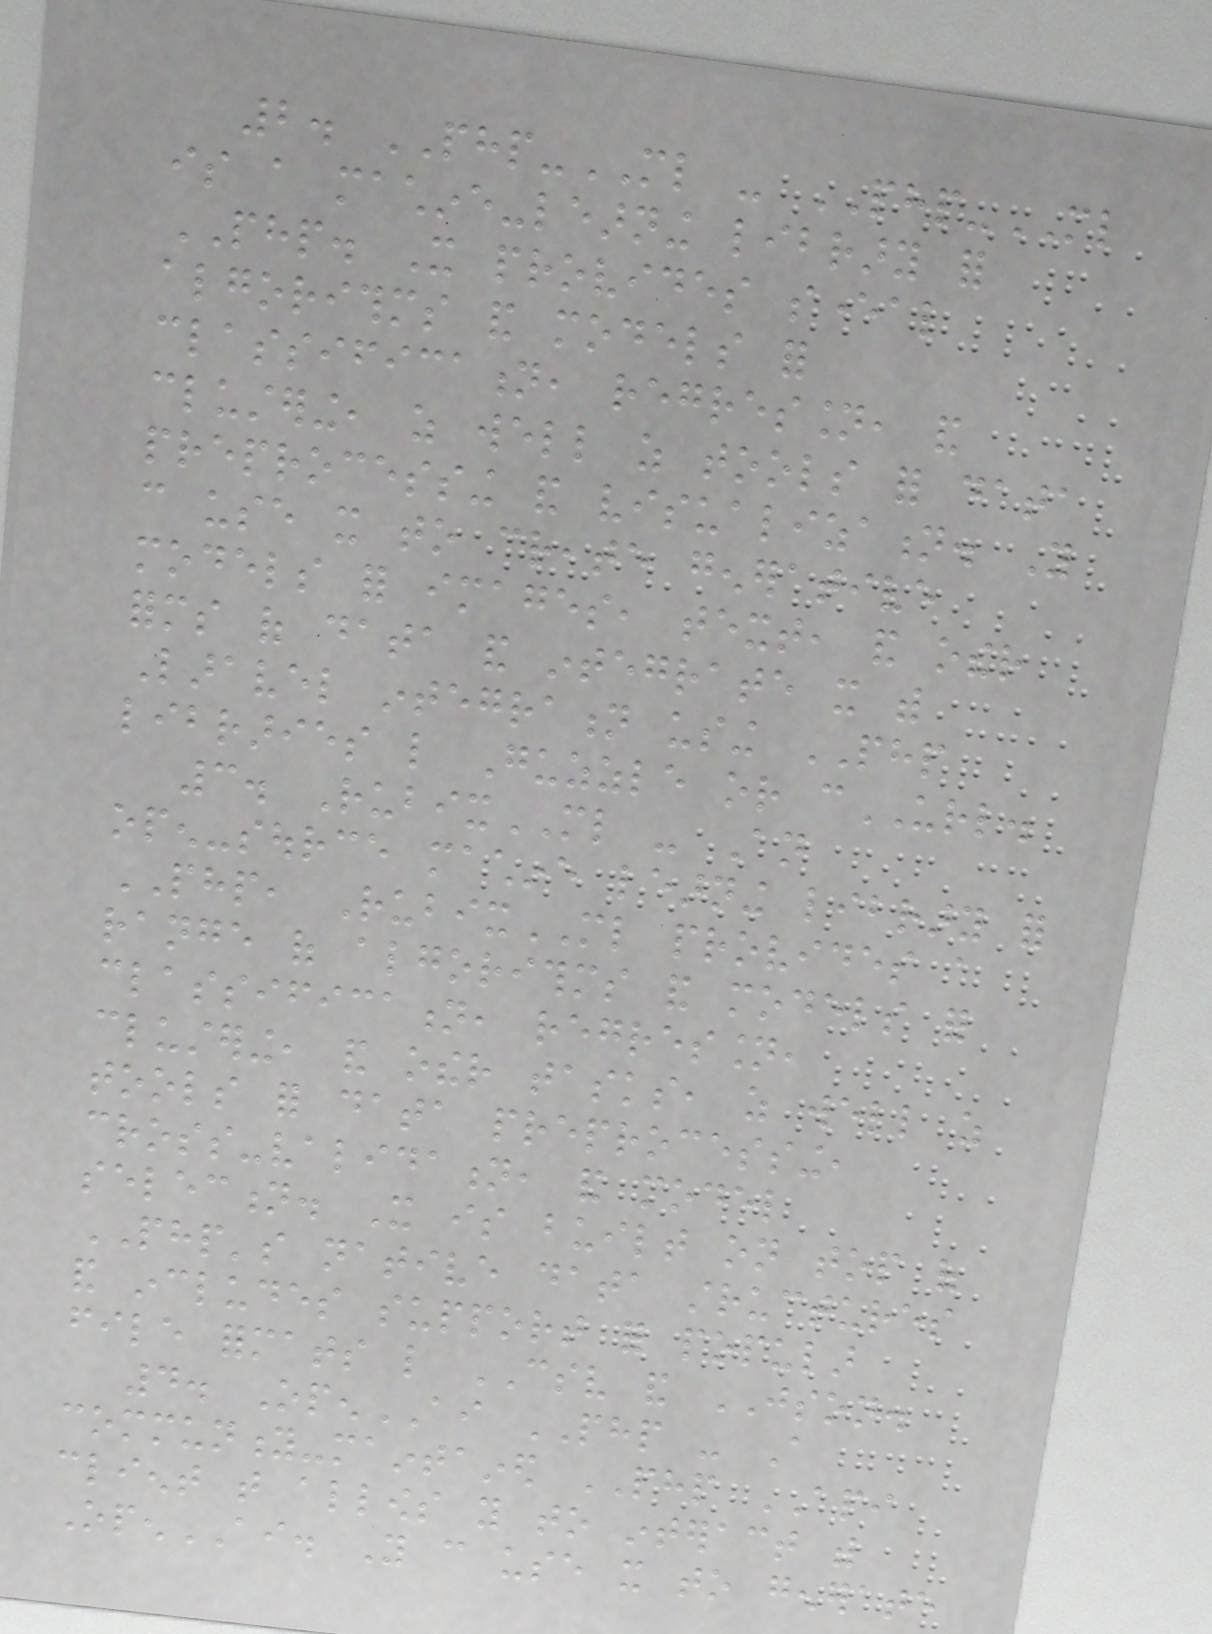2. PHP-ML - PHP-ML
is a machine-learning library for
PHP. It provides several
algorithms and models for
classification, regression, and
clustering, as well as tools for data
preprocessing and visualization. You
can use it to create generative
models for images, text, and other
forms of data and integrate it with
Laravel integration using PHP
libraries like Guzzle or cURL.
3. RubixML - An
open-source machine learning library for
PHP, RubixML provides a
range of algorithms and models for
classification, regression,
clustering, and other tasks, as well as
tools for data preprocessing,
cross-validation, and model
selection. It is built on top of
PHP's native data structures
and includes support for popular
file formats like CSV and JSON.
4. OpenAI PHP - A
community-maintained PHP API
client that allows you to interact with
OpenAI. You can use it to generate
